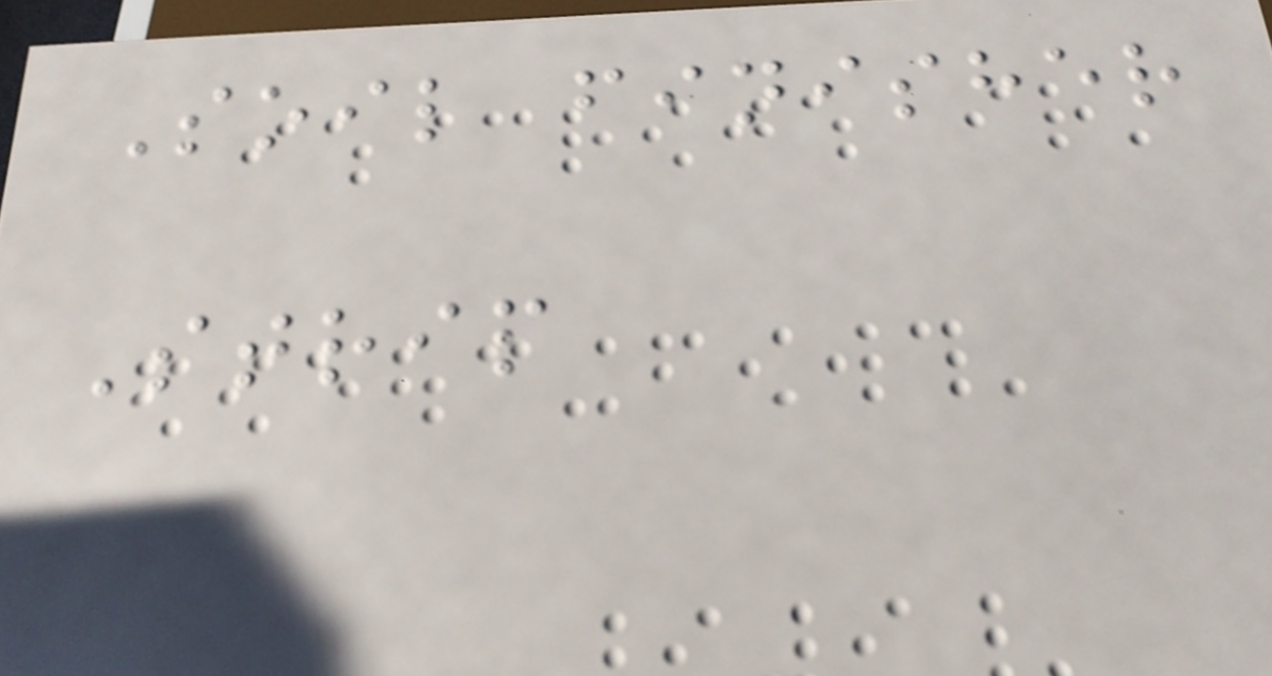Soil finisher
Strip
